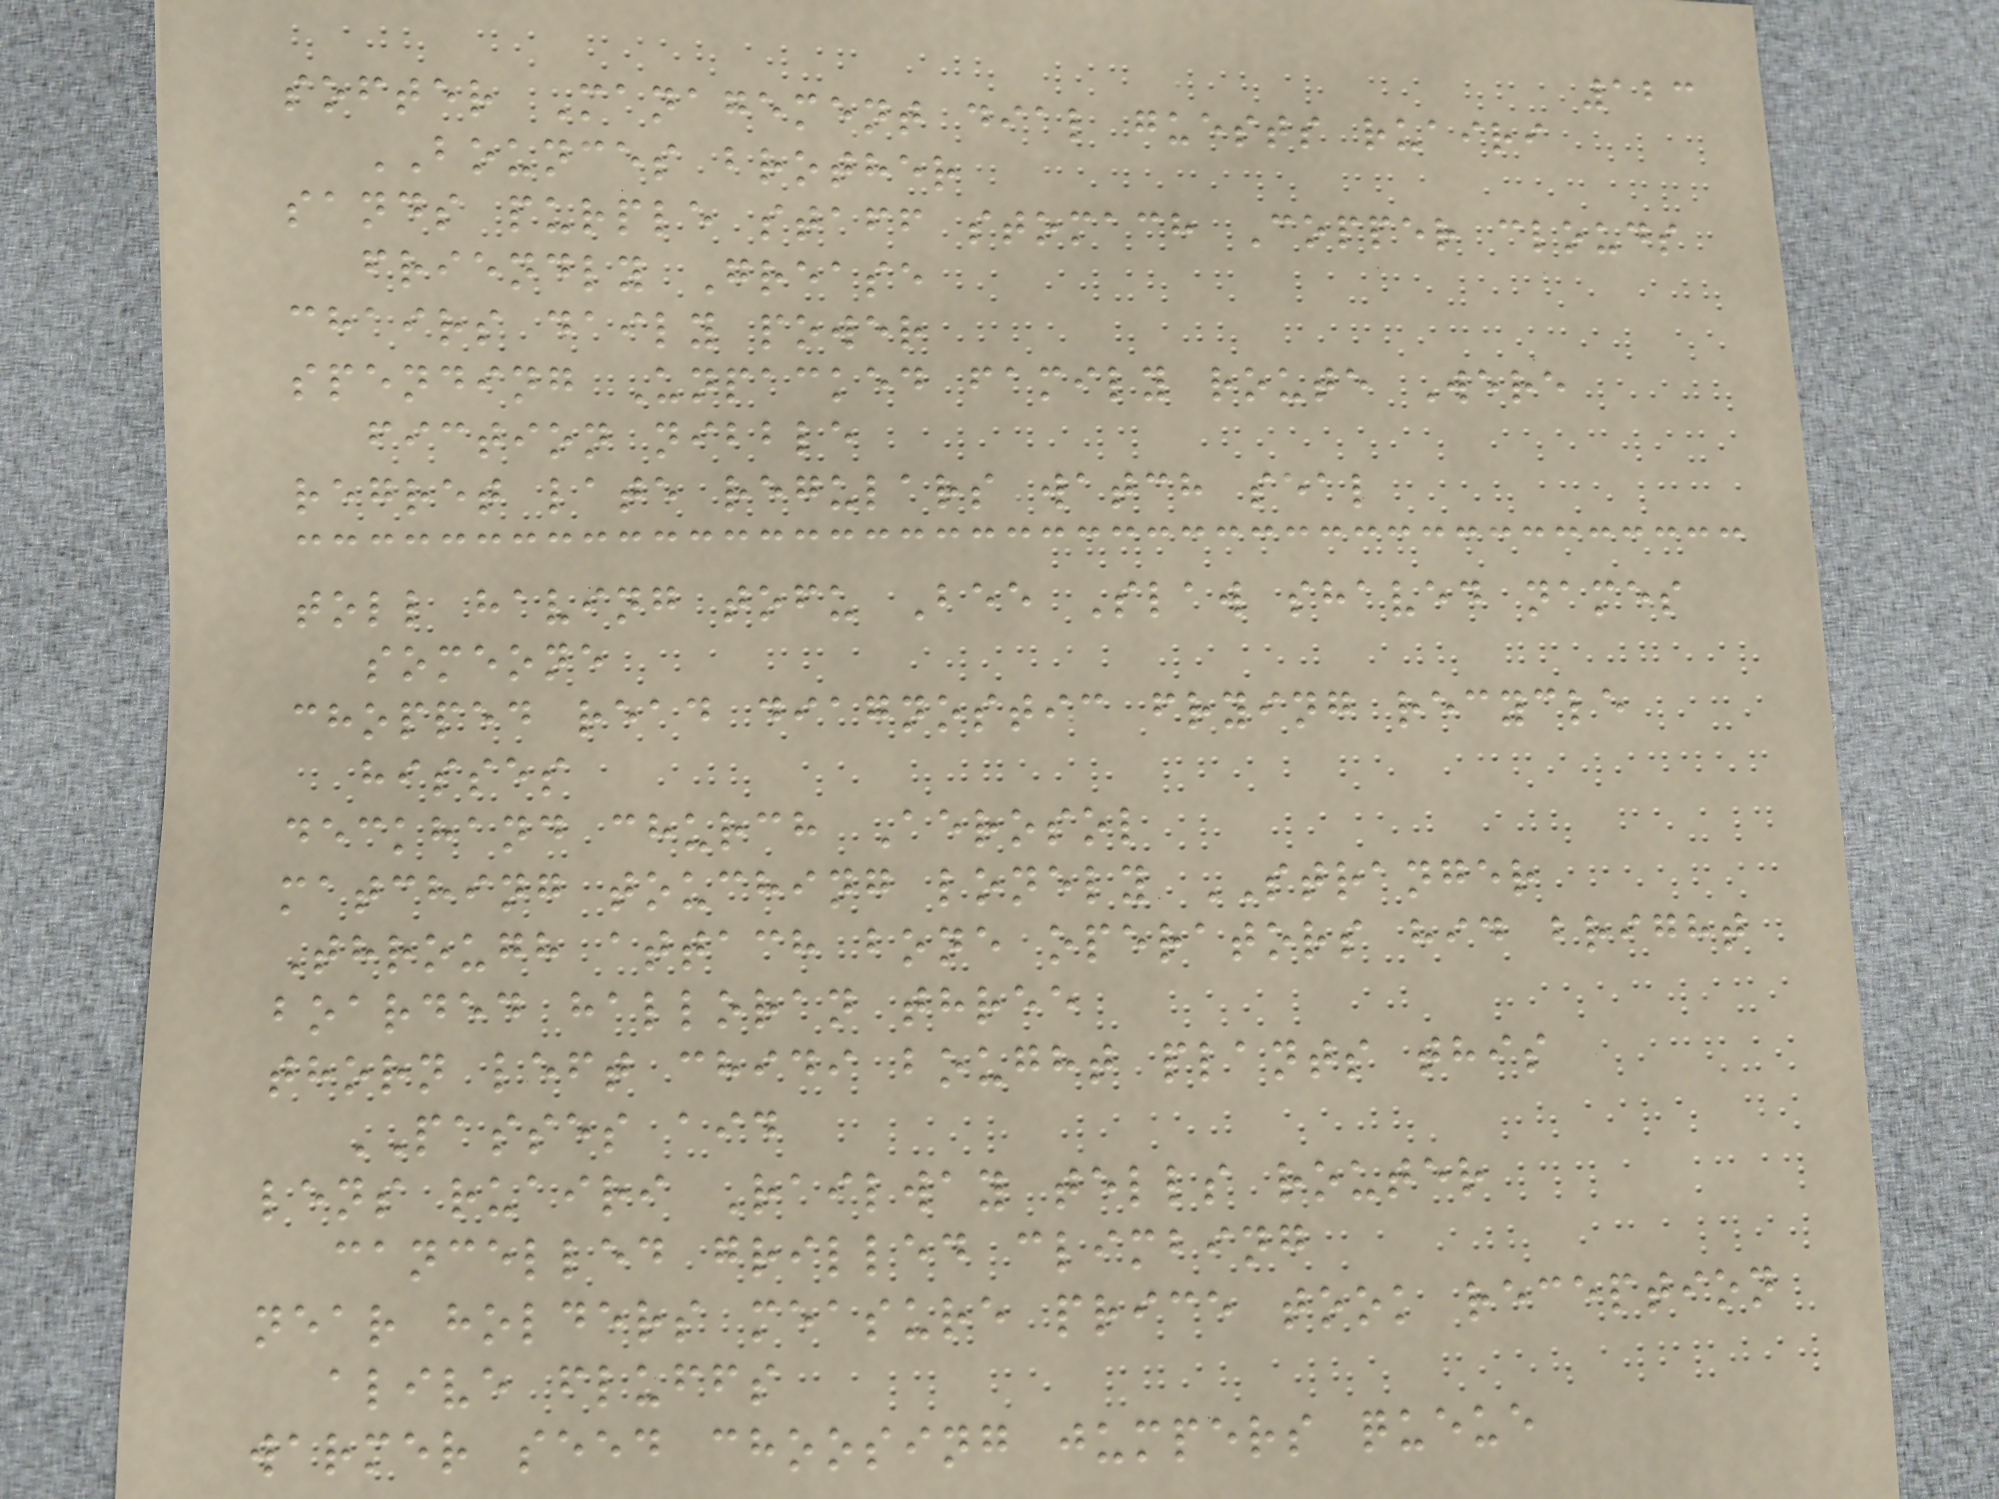123
softer Management dial guests ruairi
BOUNCES brother
sands purple staff stomach Copper clouds
friendly Grease
chairs daily power
spending Unpacked family route Were
fiction nibble
regret late regulars watch seal
toll having tofu Bee Slaw shaved names
someone
chopped read diagnostic frying recycle
hisses
deckhand church Aerosol
matching touching lonely STRANGER
Through attach bone operators hid bright
boarded halloran three
thorn left chidi bought plants this
PASSES aid
lens ruairi Railway tells router
cancelled grilled climbing
near holders measure price took reception
alive fluffs
warmer seed choosing jumpers queue
